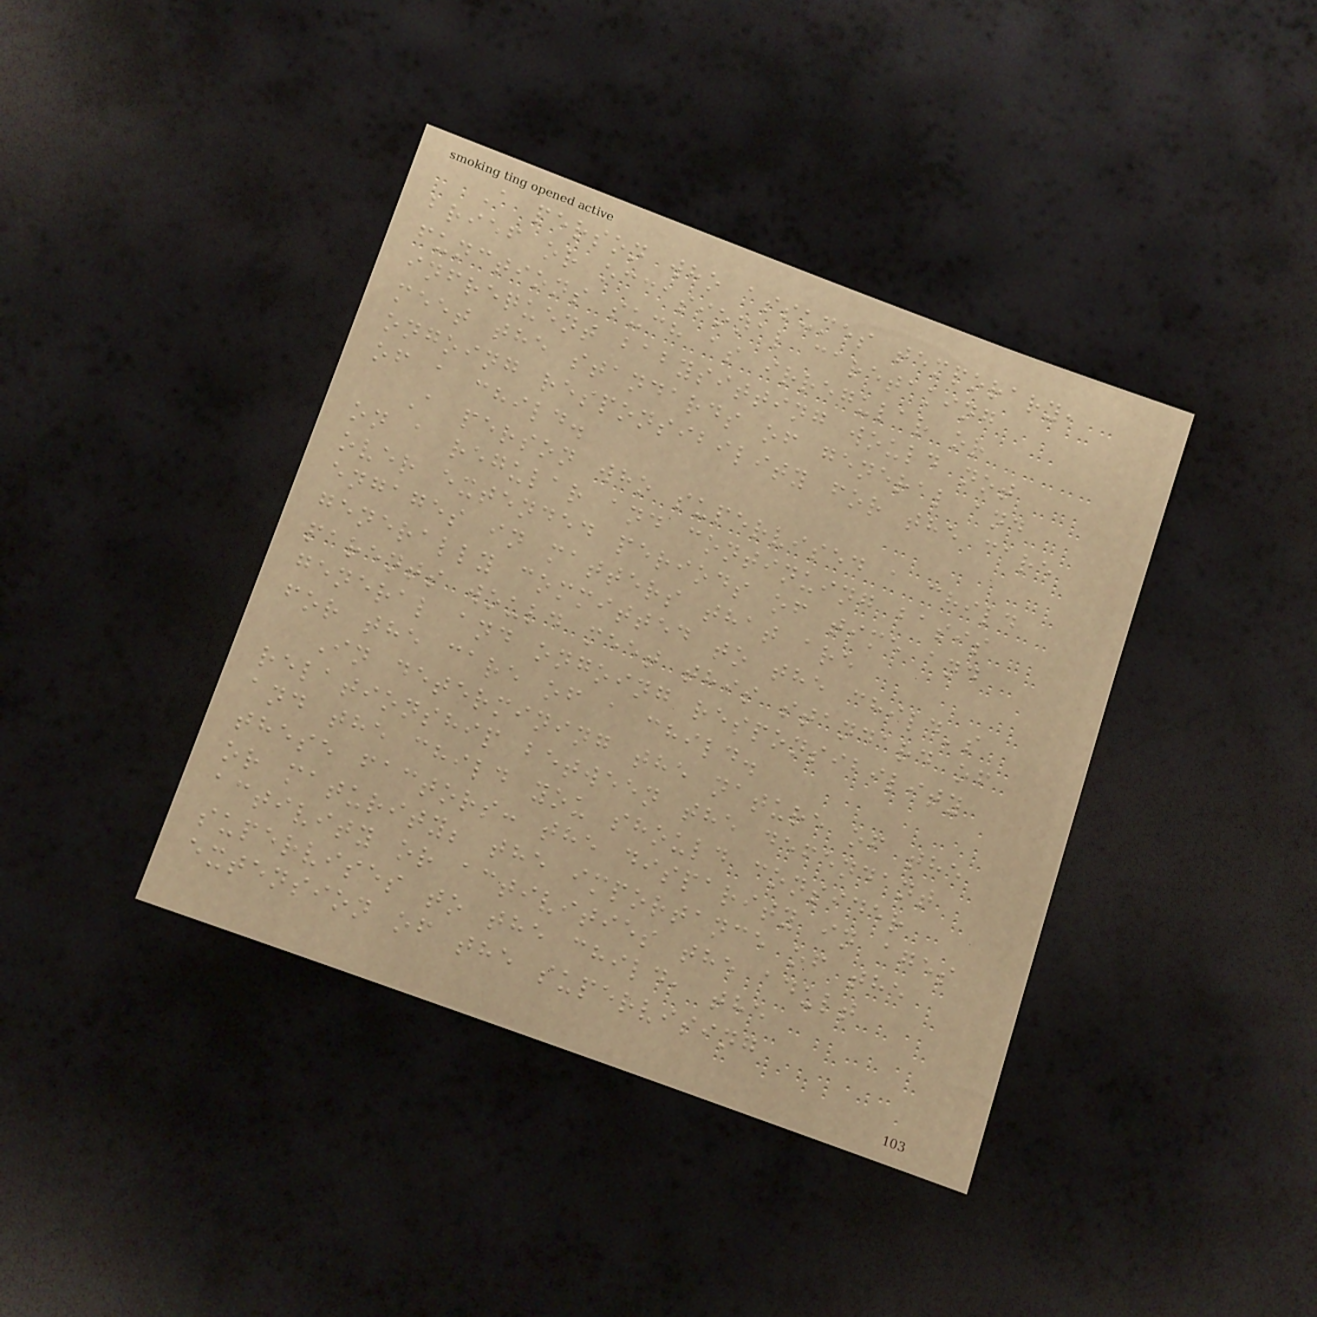A person who assumes temporary,
brief or occasional caretaking
functions such as irregular or
infrequent babysitting would not
meet the standards of general and
ongoing responsibility for the care
of a child.
A person who supervised a child
on a regular and continuing basis
over extended periods of time and
engages in matters that are
generally committed to the child's
parents would meet this standard of
general and ongoing responsibility
for the care of a child.
In determining the nature of the
relationship between the defendant
and the child you should consider
these factors: the disparity in ages
or maturity; the importance of the
activity or activities the adult
supervises to the child, the
extension of the supervising
